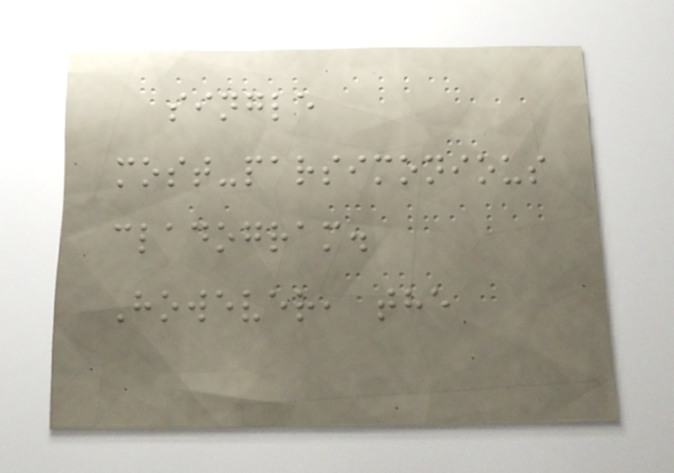single
most-parsimonious
cladogram.
However, the
